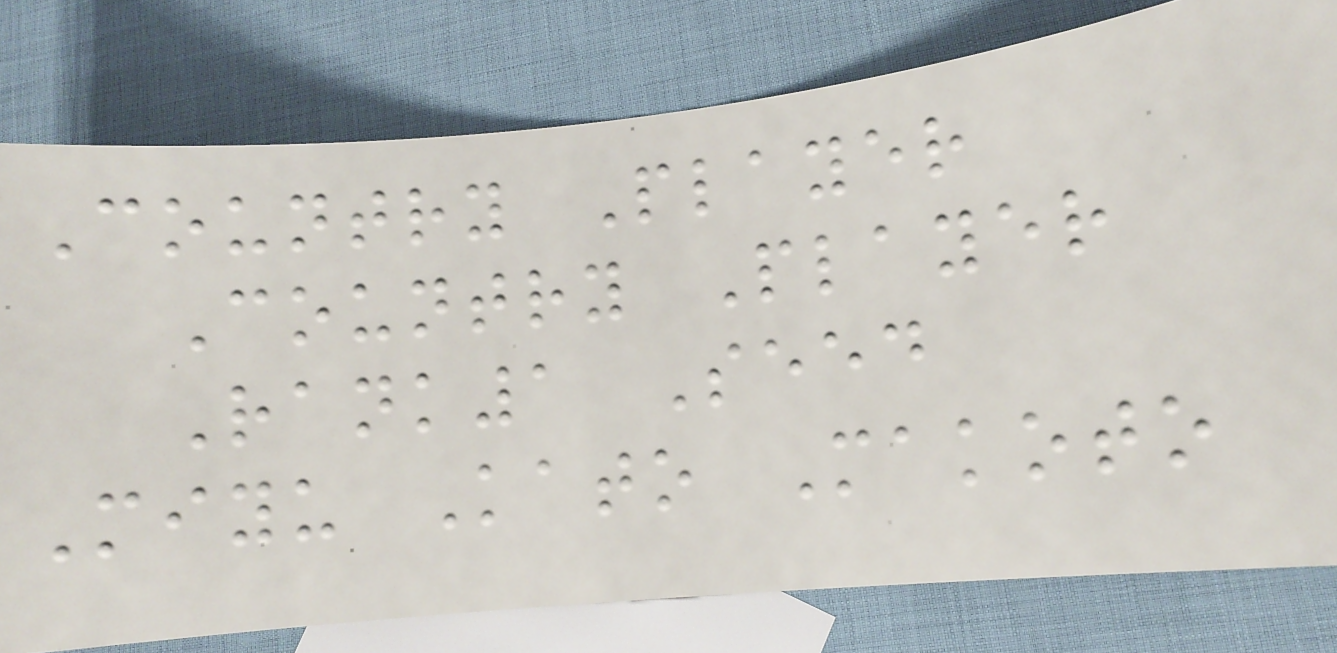Country Player
Country Player
Rank1 Seed
Miyu Kato Makoto
